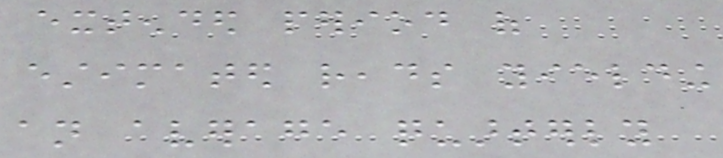extended period of
estimated reads yielding
an average quarterly
